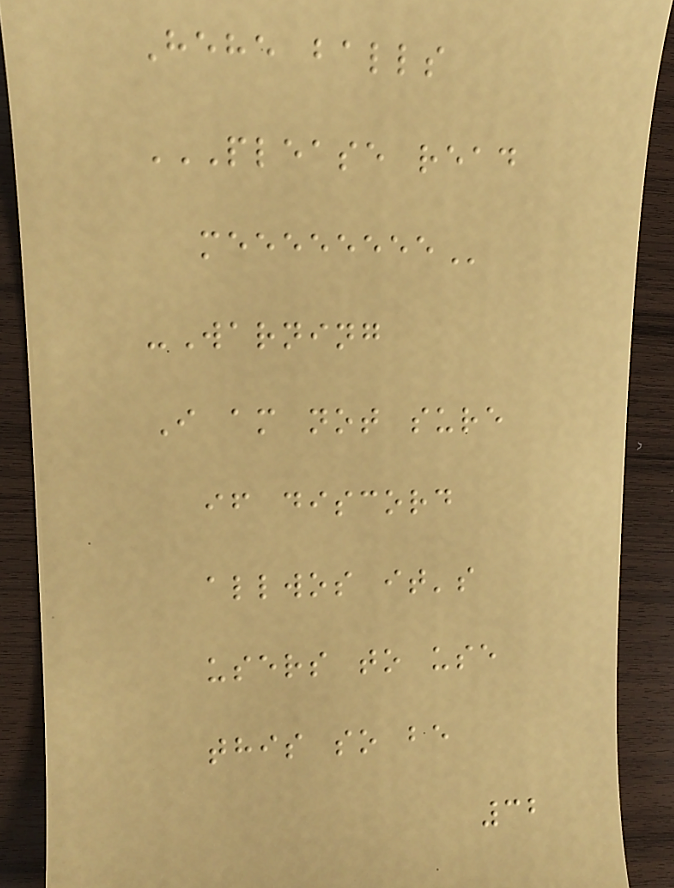Hehe balls
PLEASE READ
MEEEEEEEE
-Warning
I am not sure
if discord
allwos it's
users to use
this so be
32
